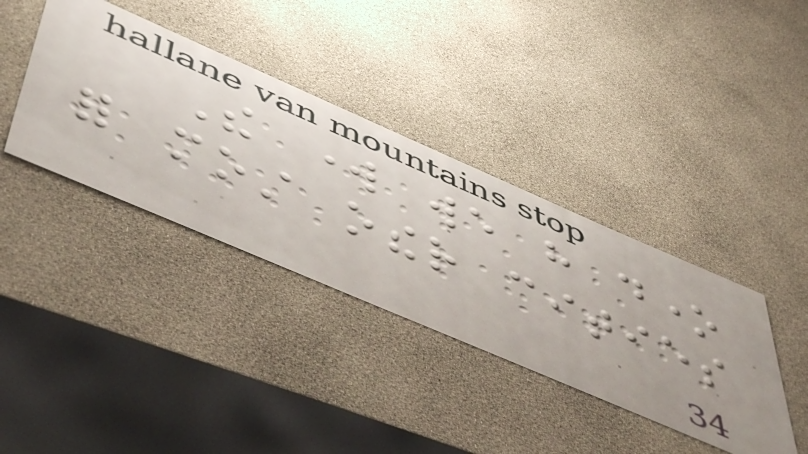The work we have done
for most other cities
